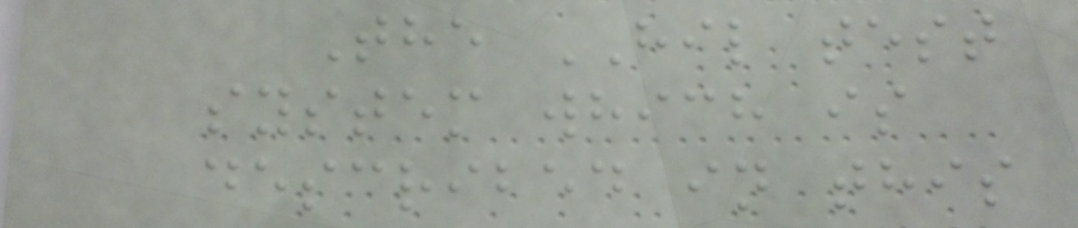The HIL test
system which is
described in this
